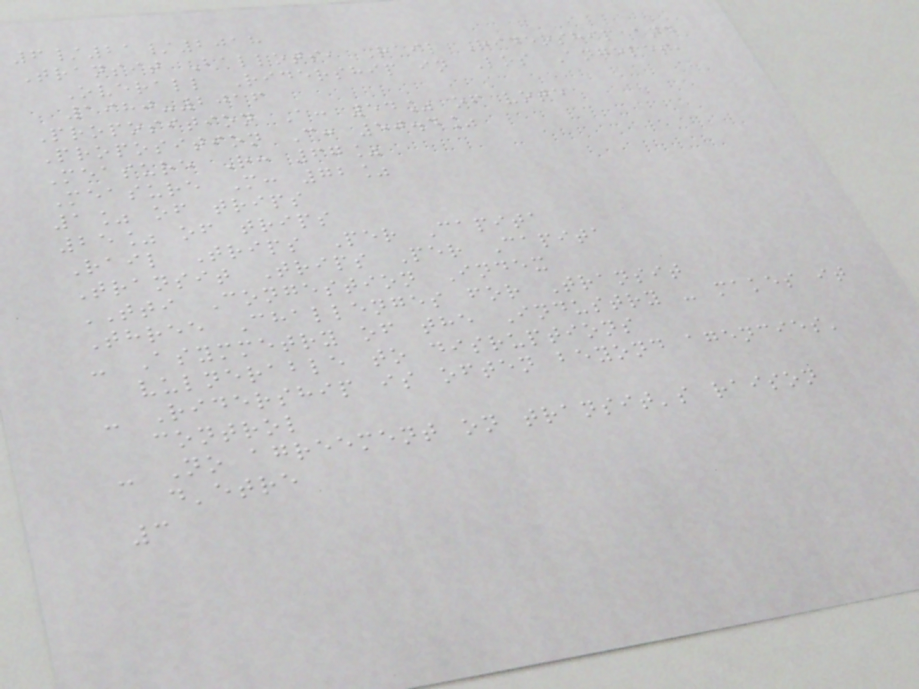6/21/2018
Transit Ballots, Rail Ridership and
Overall Ridership in Los Angeles,
1980-2016
Proposition A: 54% of vote
Proposition C: 50.4%
Measure R: 67%
Measure M: 72%
1% of trips
25% of trips
Rail Trips Per Capita
Transit Trips Per Capita
TTI Congestion Index
Three Challenges for Transit
- Asymmetry of the Industry - makes it
vulnerable to disruptions
- Ridership is often beyond agencies'
control
- No agreement on transit's raison
d'etre
3
